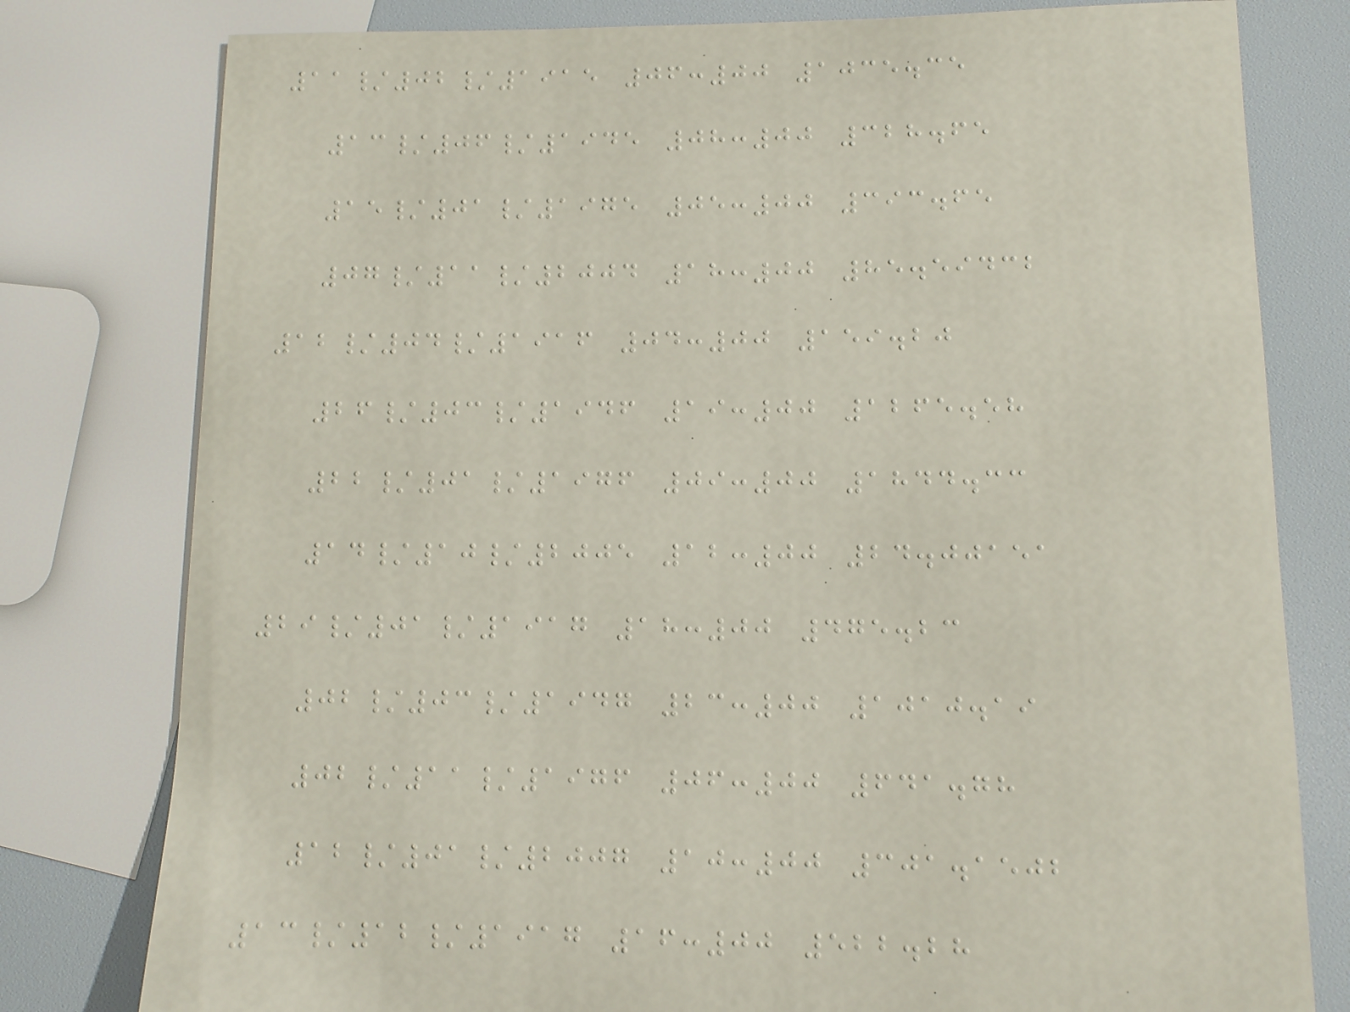11/02/1915 06:00 1035.35
13/06/1945 08:00 328.65
15/01/1975 05:00 393.65
07/11/2004 18:00 85.59432
12/04/1916 04:00 159.20
26/03/1946 19:00 1265.58
22/01/1976 09:00 1844.33
14/10/2005 12:00 24.00151
29/01/1917 18:00 475.23
02/03/1947 23:00 1010.19
02/11/1976 06:00 641.78
12/01/2007 10:00 301.1502
13/12/1917 16:00 522.28
